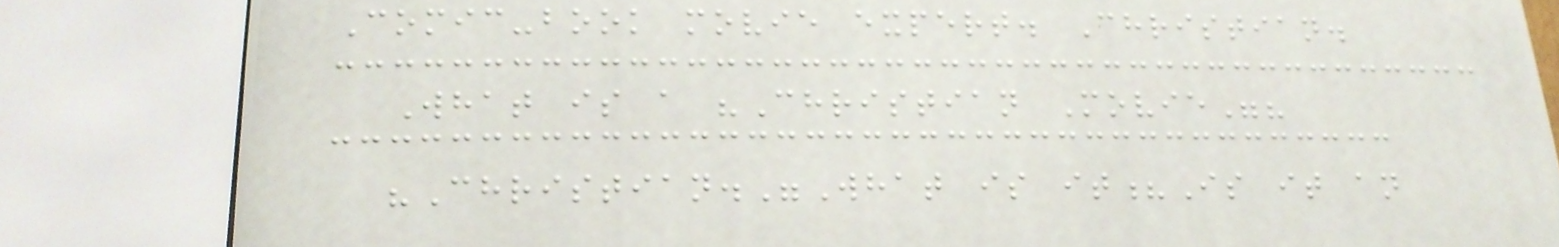Comic-book movie expert. Christian.
What is a "Christian Movie"?
"Christian."What is it?Is it an
